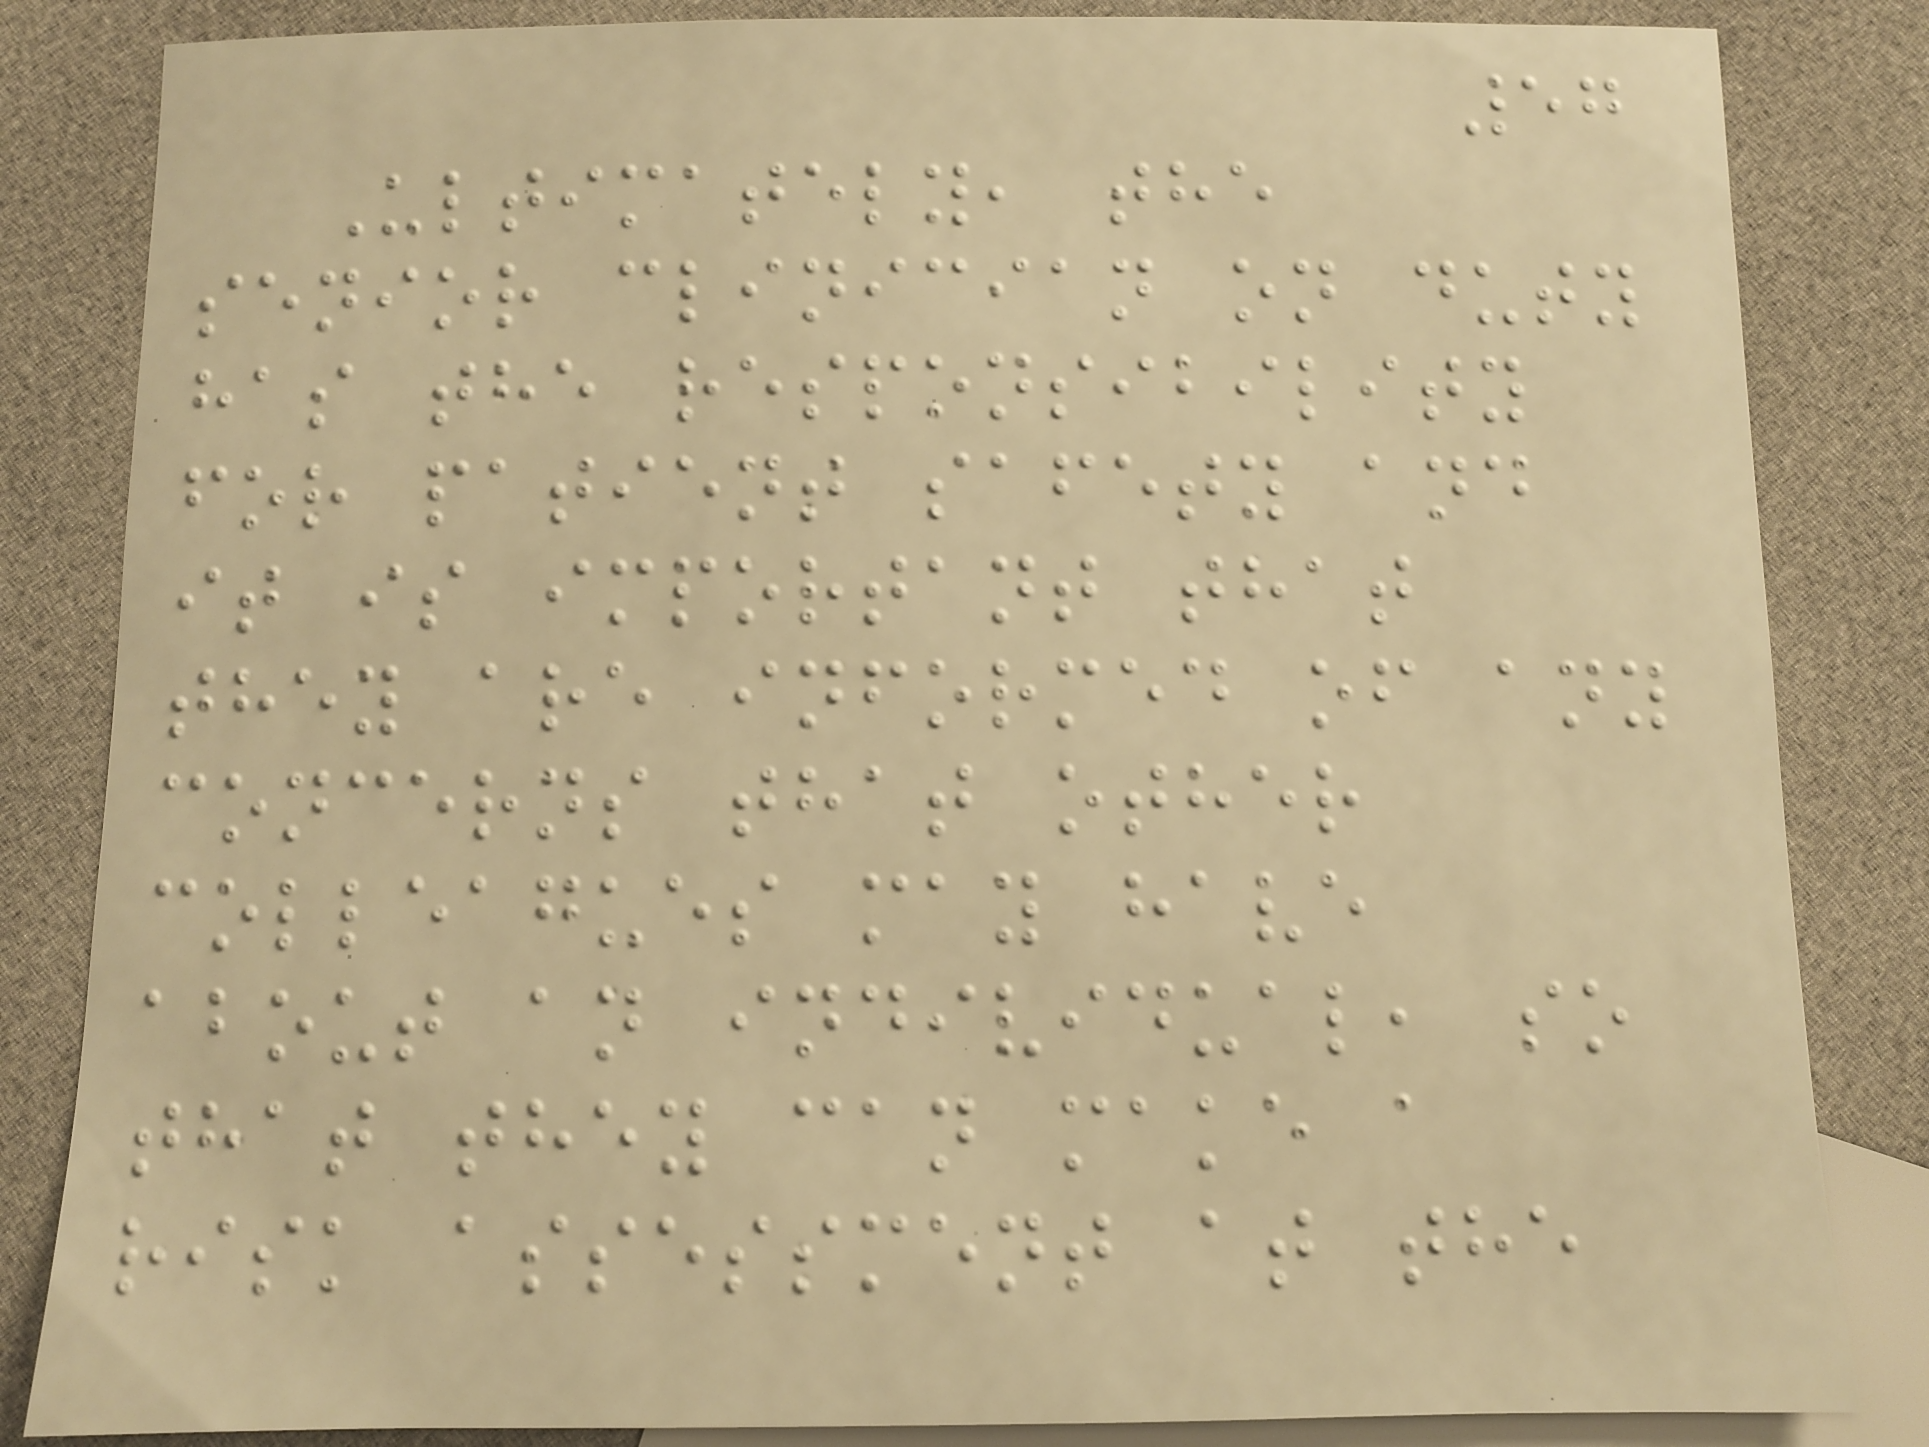57
Ultimately, the
senior clinician on duty
has the responsibility
for patient safety and
it is important that
they are informed of any
concerns that other
colleagues may have
about an individual, so
that they can make a
risk assessment at the
